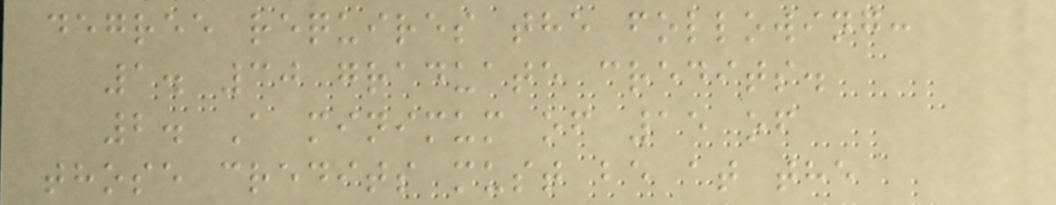degree requires the following:
1. 30 graduate credits.
2. A minimum of 15 of
those credits must be at the
